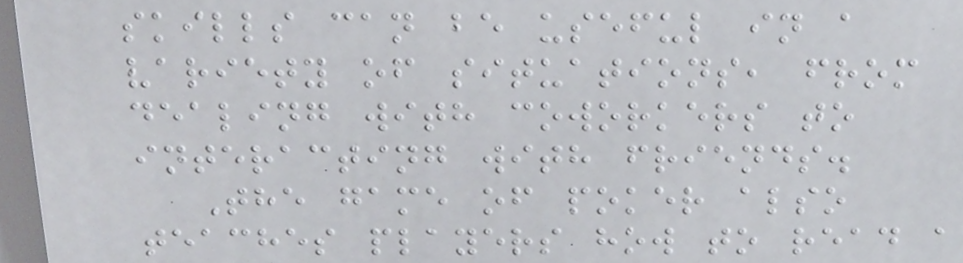skills can be useful in a
variety of situations, from
dealing with coworkers to
interacting with friends.
The game of poker also
teaches players how to read a
